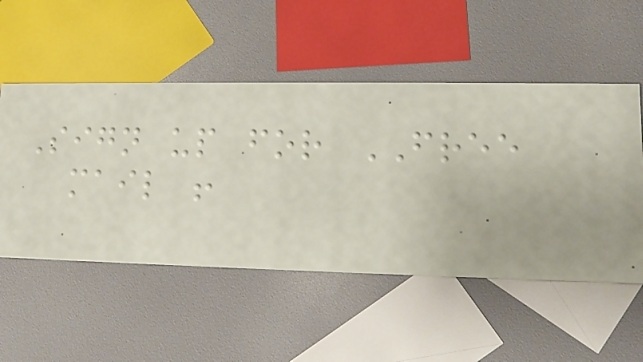Sign up for FREE
mail !
